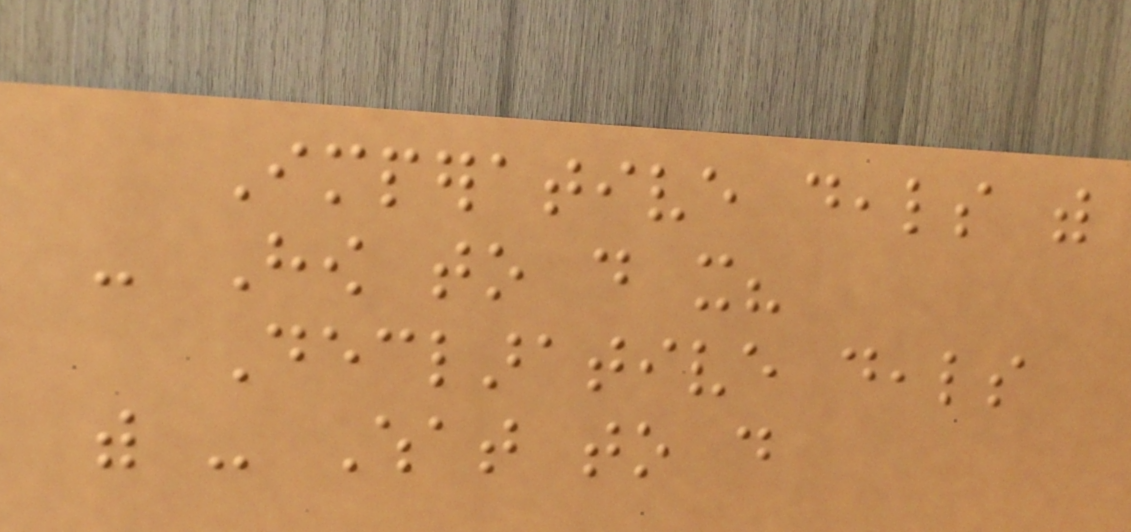Imperative deals with
- How to do it?
Declarative deals
with - What to do
